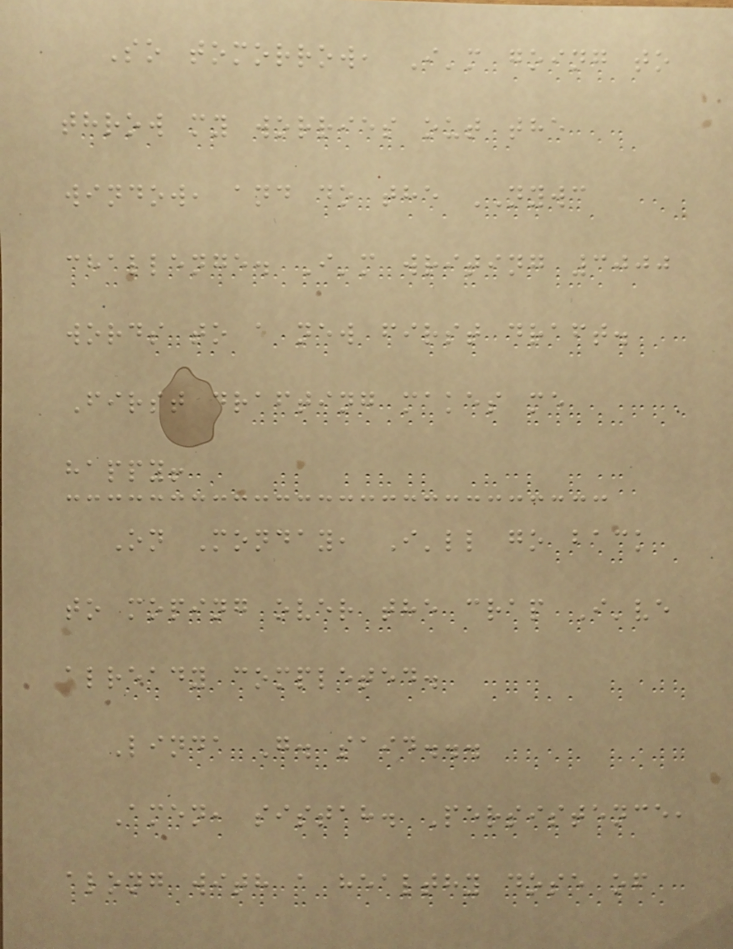So tomorrow, I'm going to
throw my worries out the
window, and do the NYWC
challenge. I'm writing 3000
words to a new first draft.
First drafting makes me
happy!
On Monday, I'll go back
to moping over the crap I've
already completed.
Linda G. said...
Amen, sistah. Persistence,
along with a healthy dose of
